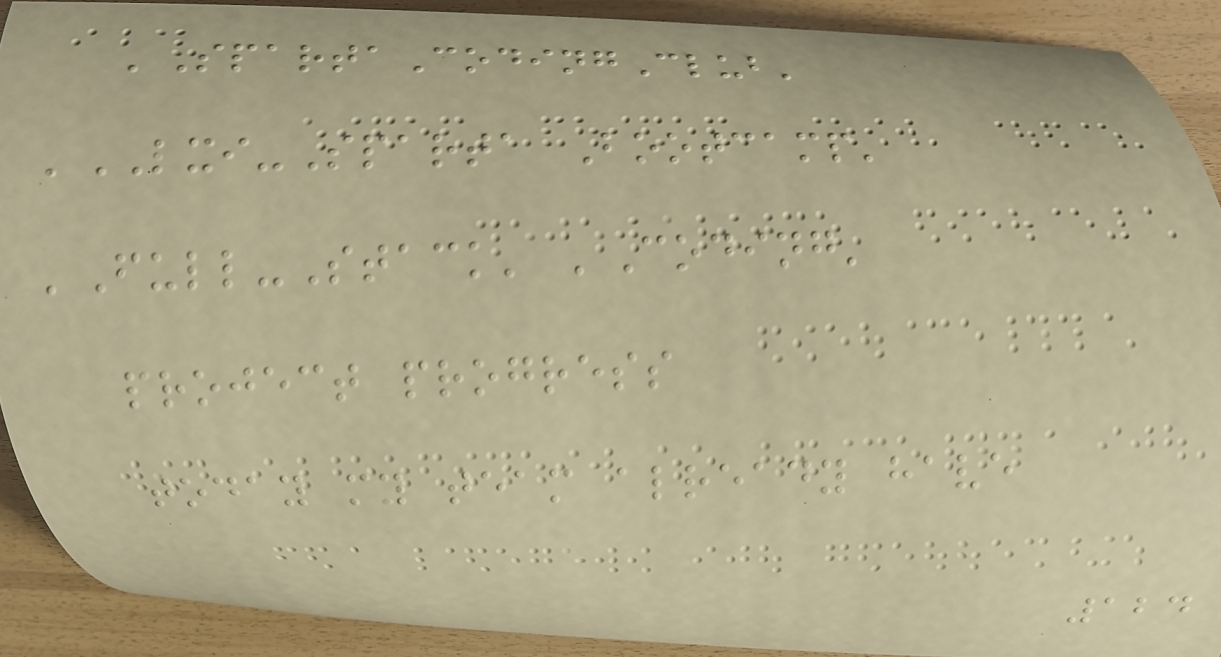'SpartaCodingClub'
'LXI-Sparta Bootcamp'
'Full-Stack' 'Coding'
project progress
today my team already have
124
